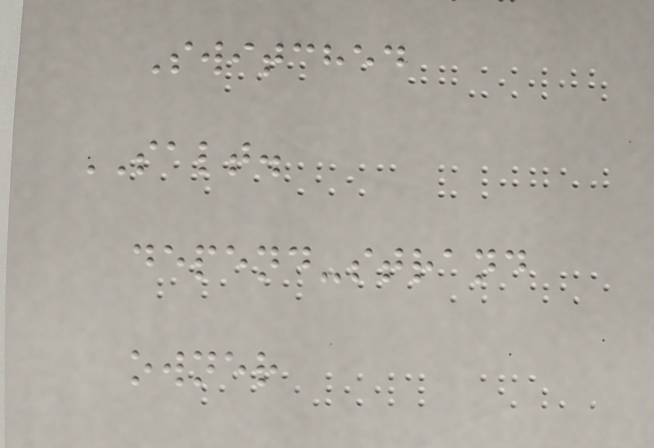Switched
SALT.
depend-strand
owner
